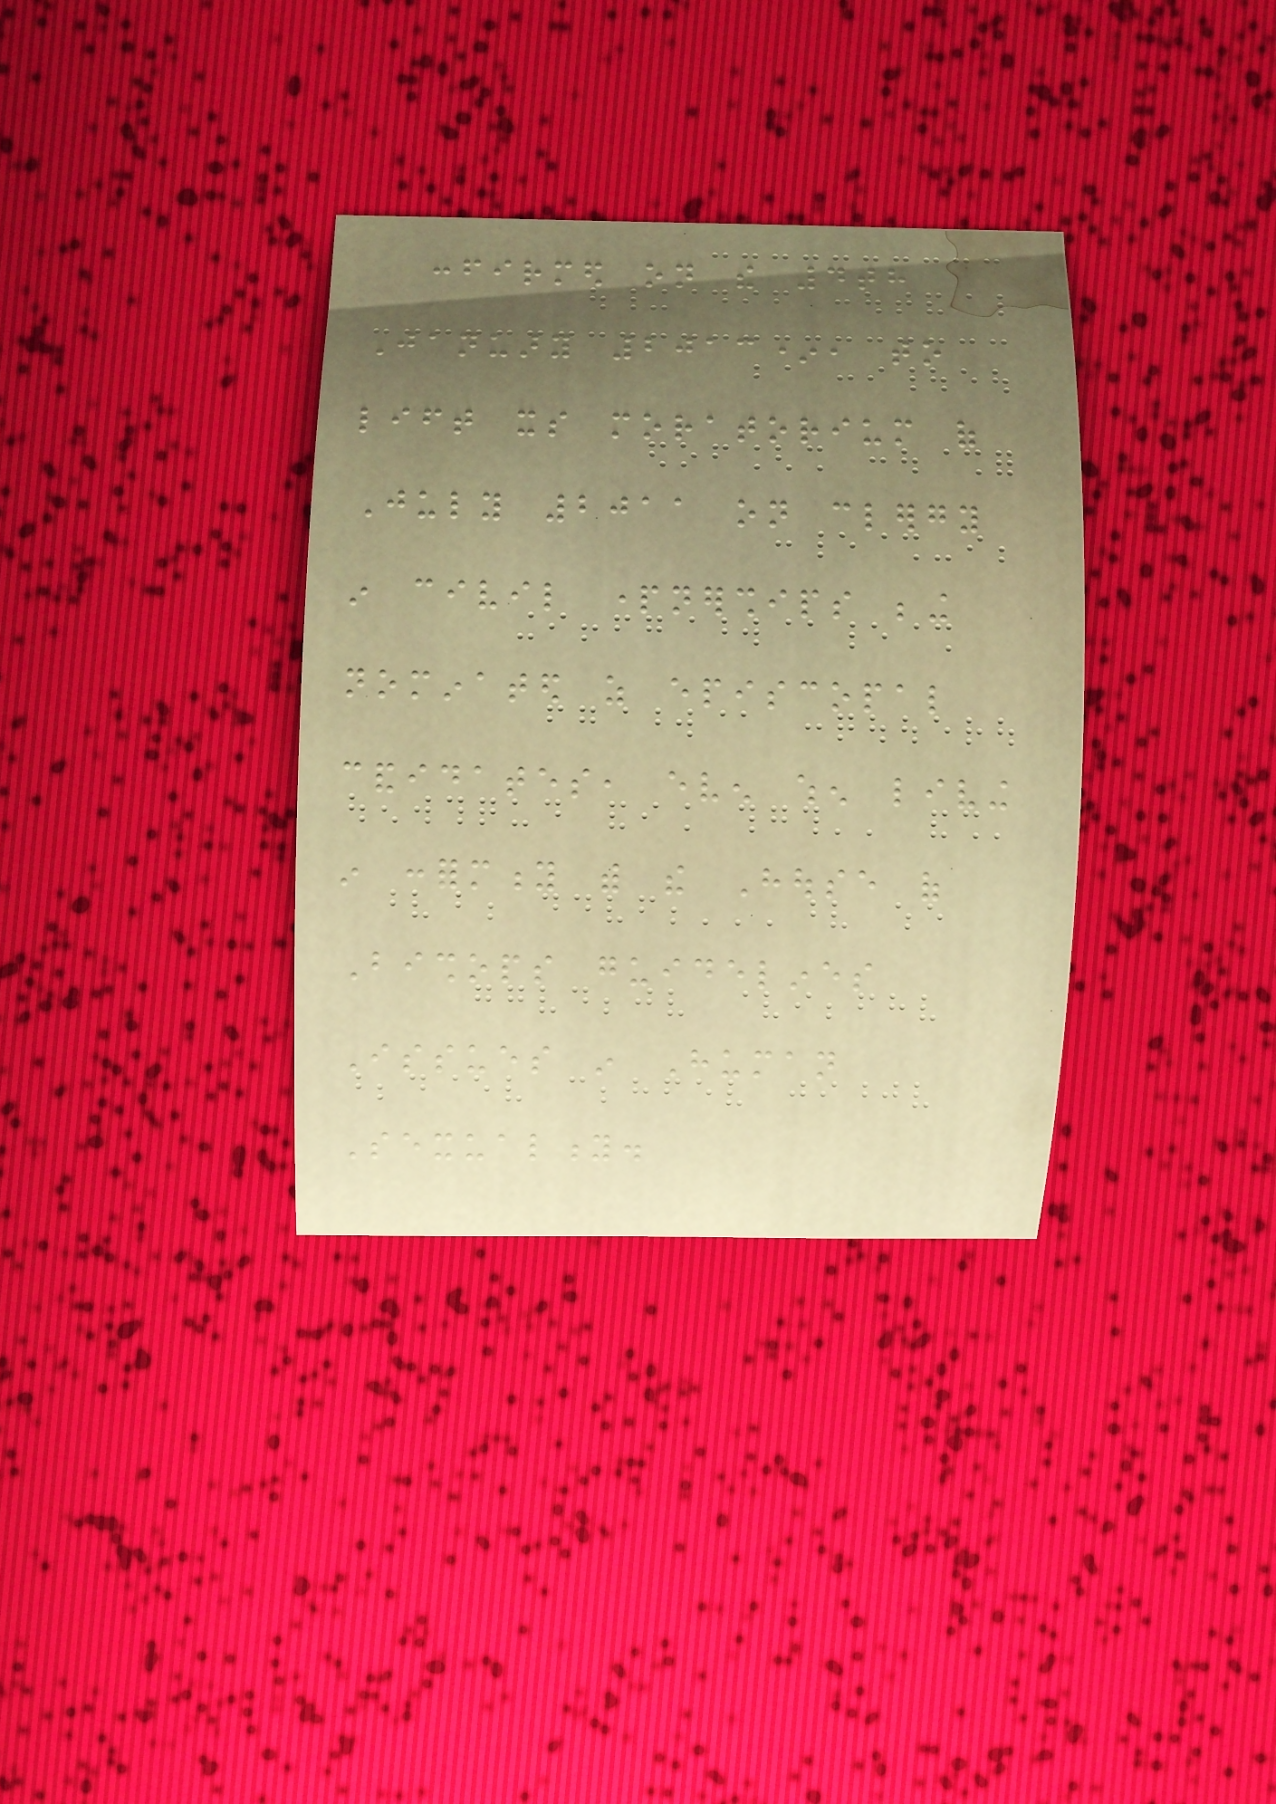confirmed on the 4th
January 2013*, to
lift its moratorium of
July 2011 on clergy
in civil partnerships being
nominated as episcopal
candidates, even when living
in conformity with the House of
Bishops guidelines
Issues in Human
Sexuality.
